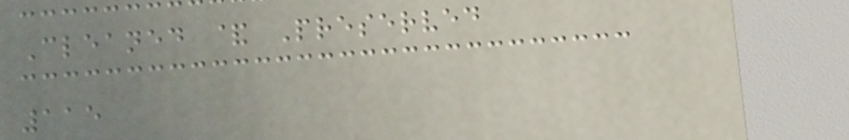Cleaned & Preserved
115
